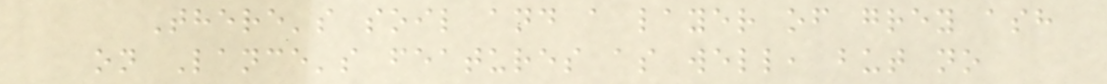There's soil and a layer of grey ash
on Lance's features as well, but no
